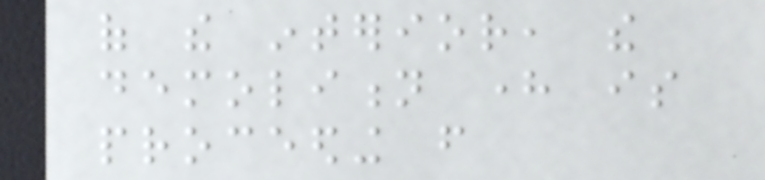of the interior, the
demolition here is
proceeding from
